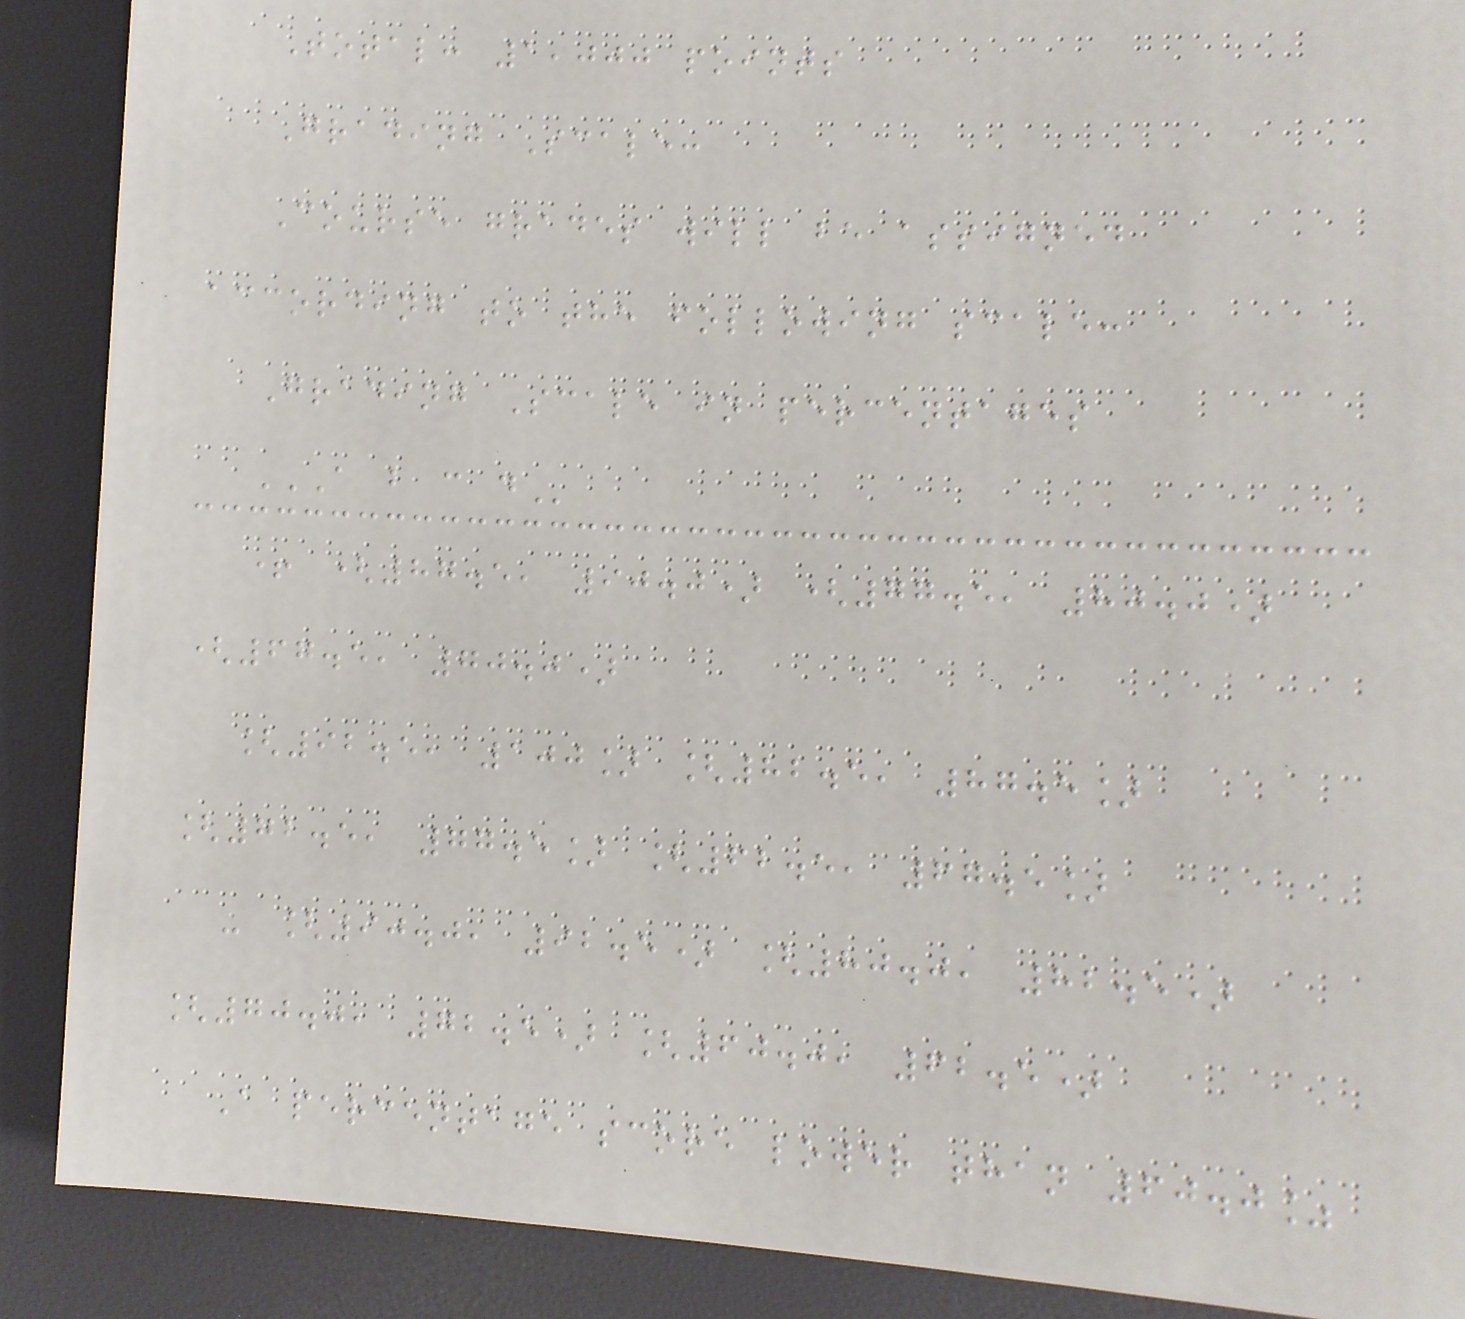Total: 1,000 points
Grading Scale:
Course grades will be assigned
according to the following scale:
Grading Scale in percentages
A B C D
+ (87.5, 90.0) (77.5, 80.0)
(67.5, 70.0)
[92.5, 100] [82.5, 87.5]
[72.5, 77.5] [62.5, 67.5]
- [90.0, 92.5) [80.0, 82.5)
[70.0, 72.5) [60.0, 62.5)
A percentage score lower than 60.0%
